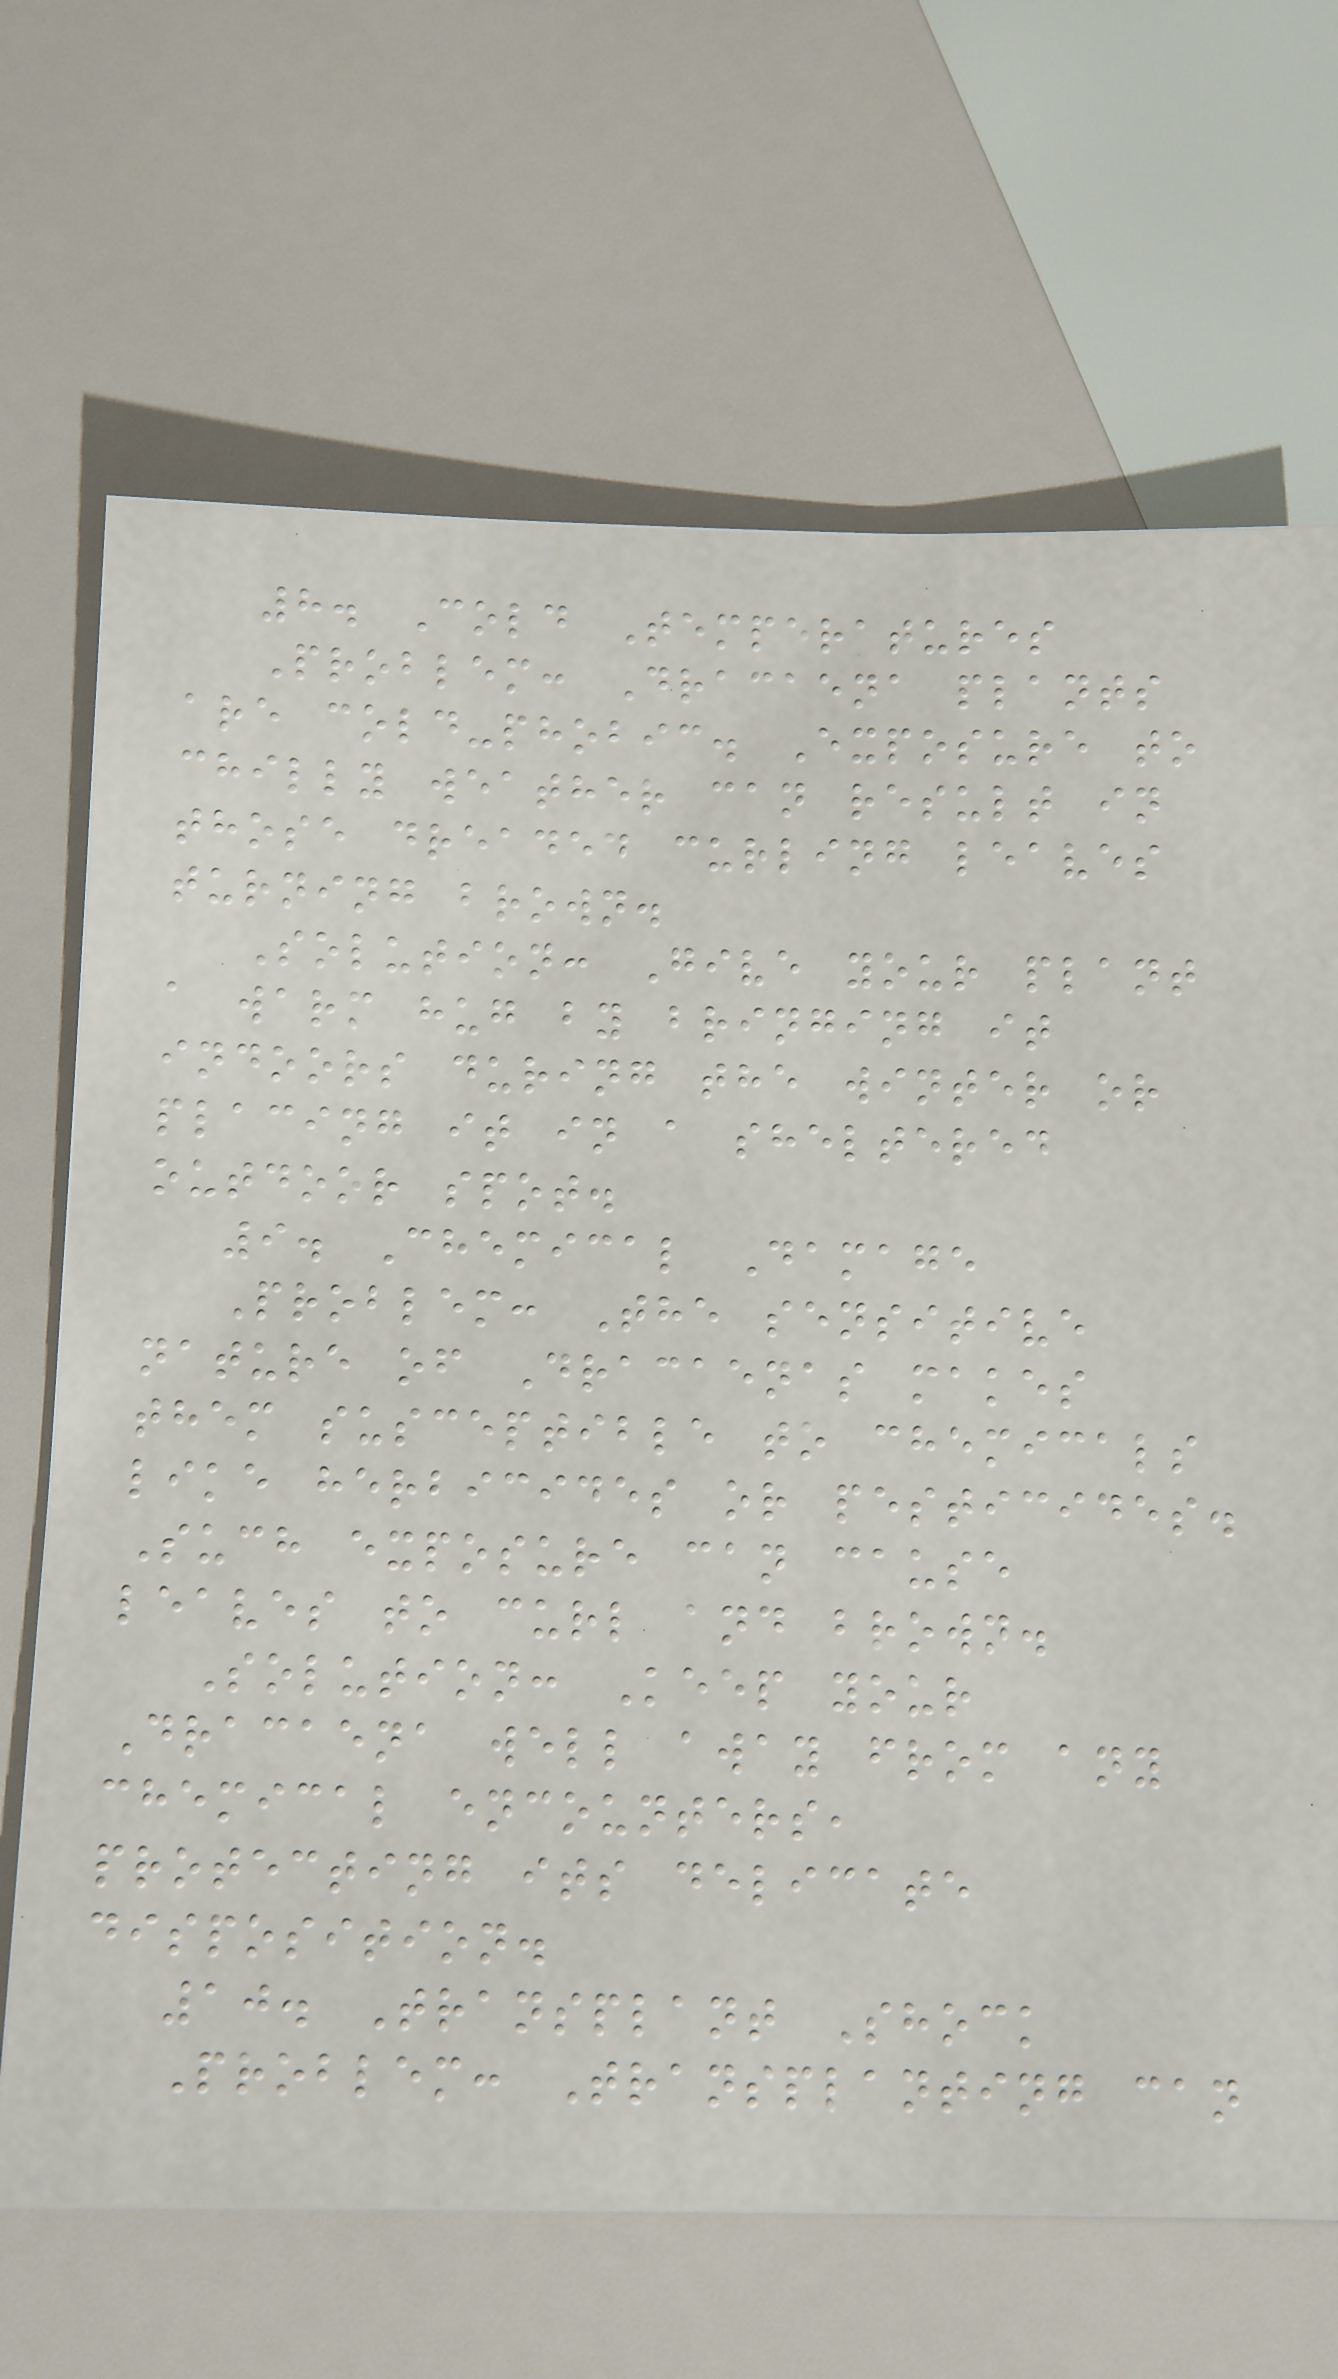8. Cold Temperatures
Problem: Dracaena plants
are cold-phobic. Exposure to
chilly weather can result in
those dreaded curling leaves
turning brown.
Solution: Give your plant
a warm hug by bringing it
indoors during the winter or
placing it in a sheltered
outdoor spot.
9. Chemical Damage
Problem: The sensitive
nature of Dracaenas makes
them susceptible to chemicals
like herbicides or pesticides.
Such exposure can cause
leaves to curl and brown.
Solution: Keep your
Dracaena well away from any
chemical encounters,
protecting its delicate
disposition.
10. Transplant Shock
Problem: Transplanting can
